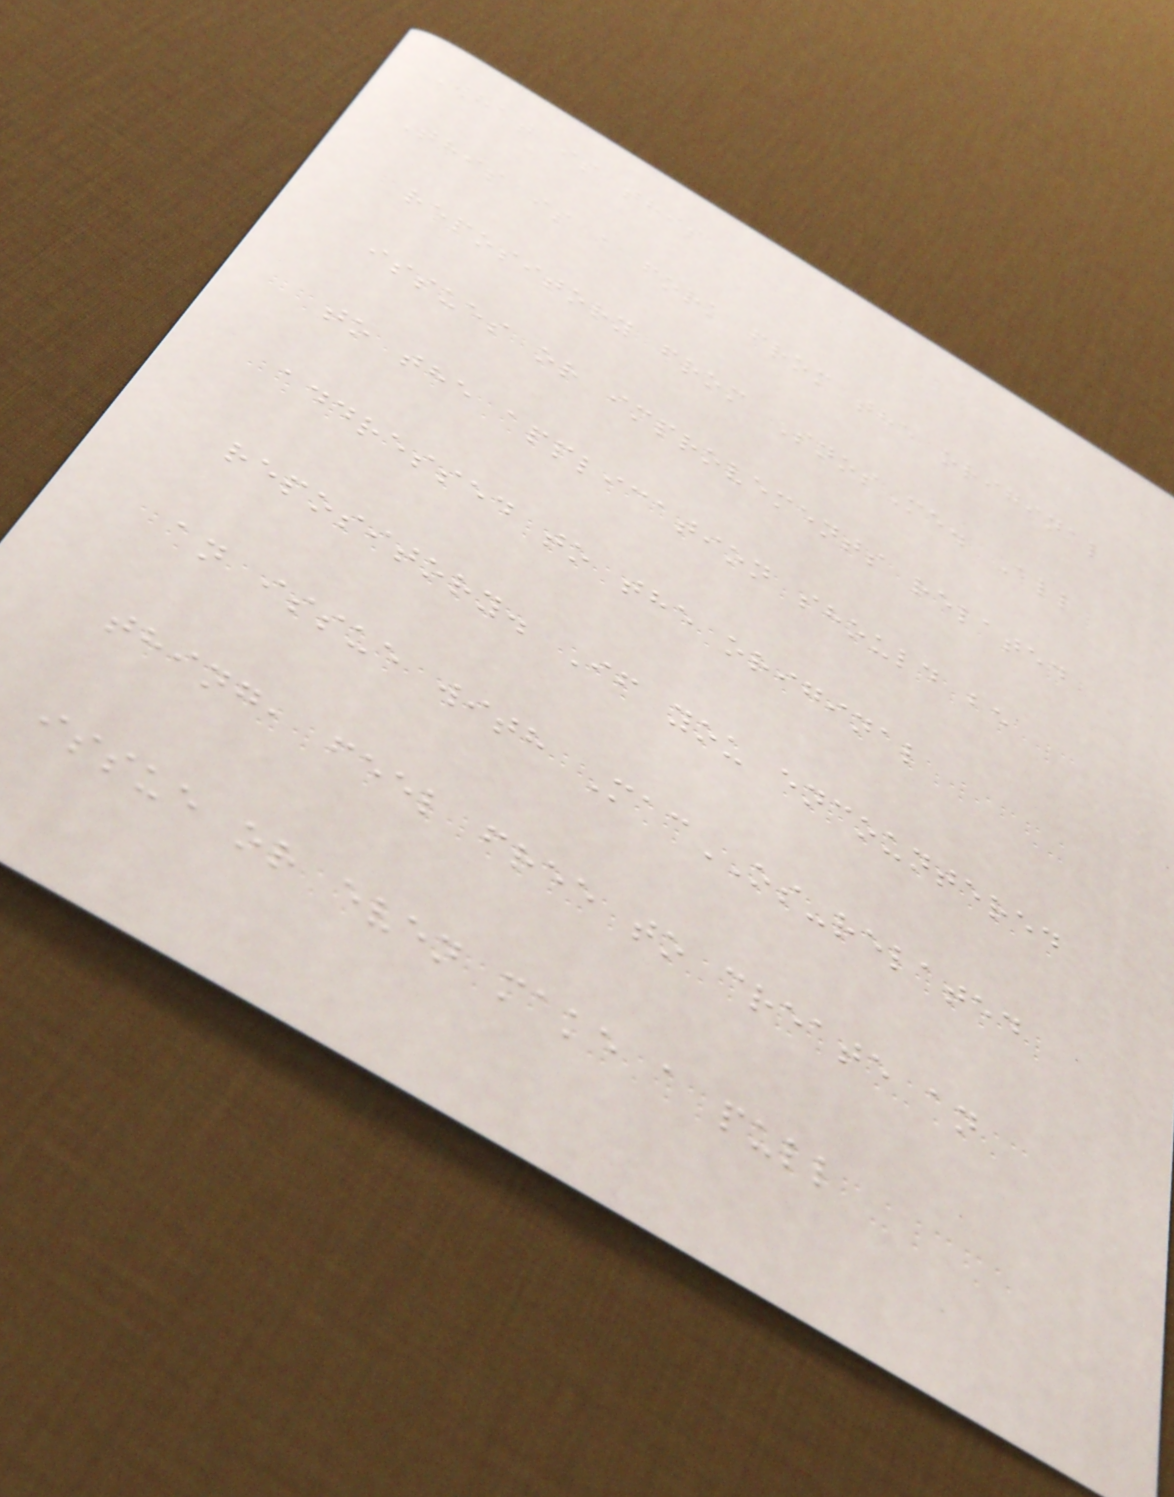What is this
This is a fork from the original
repository from SnosMe. All
issues or improvements related
to the application should be
addressed to the original
repository. If you encountered
an issue with MacOS-related
thing, feel free to create an
issue or even make a pull
